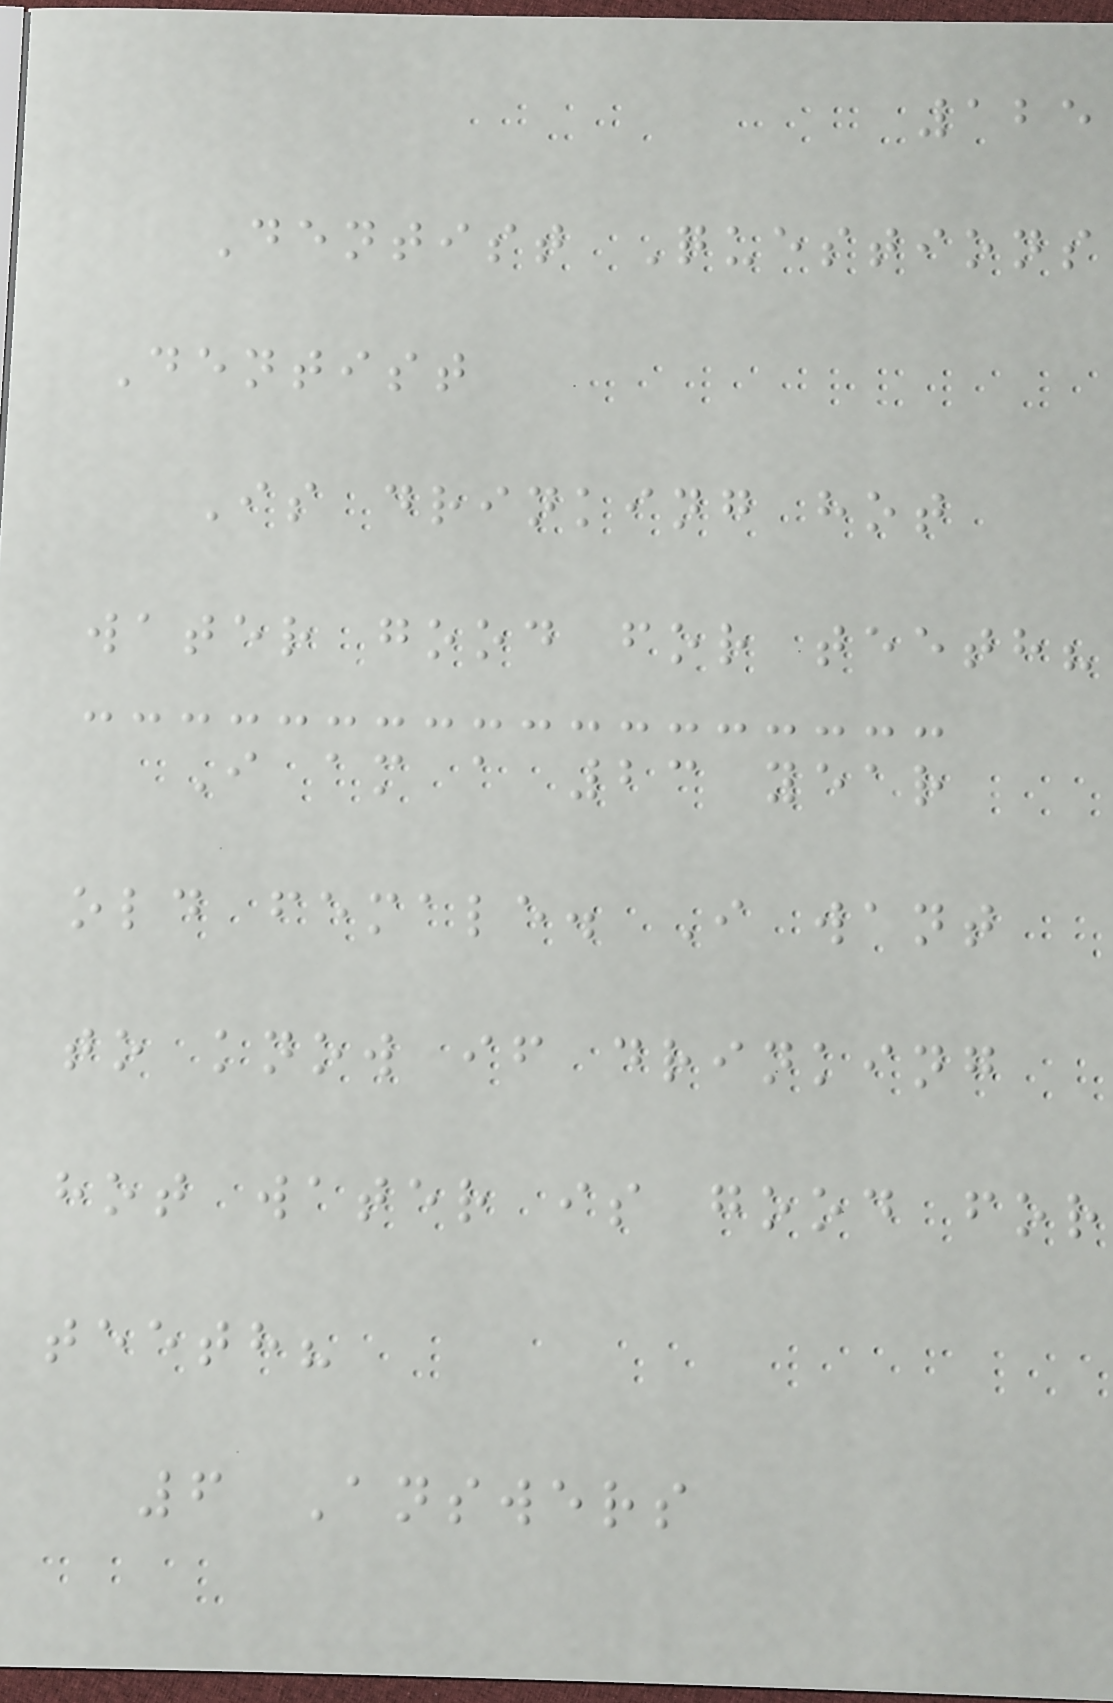125
Dentist Questions
Dentist
Is drinking hot
water good for teeth?
I am a 23 year
old female. I want
to know if drinking
hot water is good for
teeth?
6 Answers
